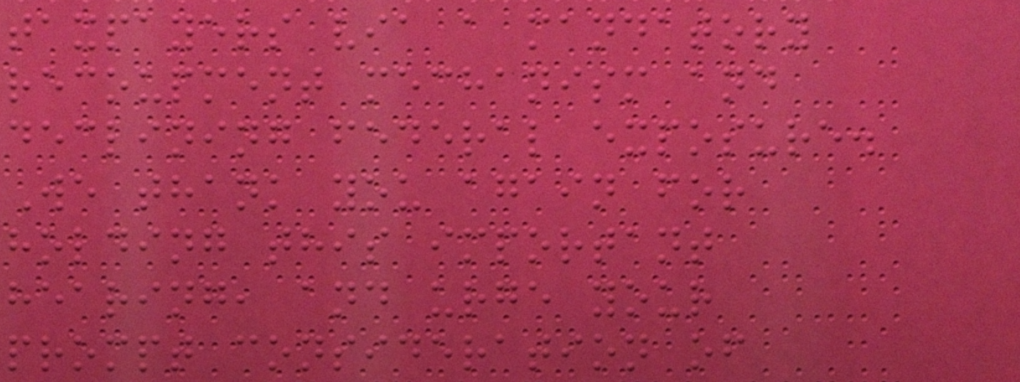taxpayers via a mandatory
recoupment mechanism and
declining federal exposure.
We thank you again for
holding this important
hearing, and urge your
prompt consideration of
